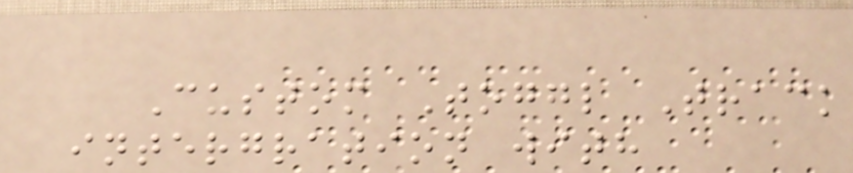Custom Toggl Track
intergration with
